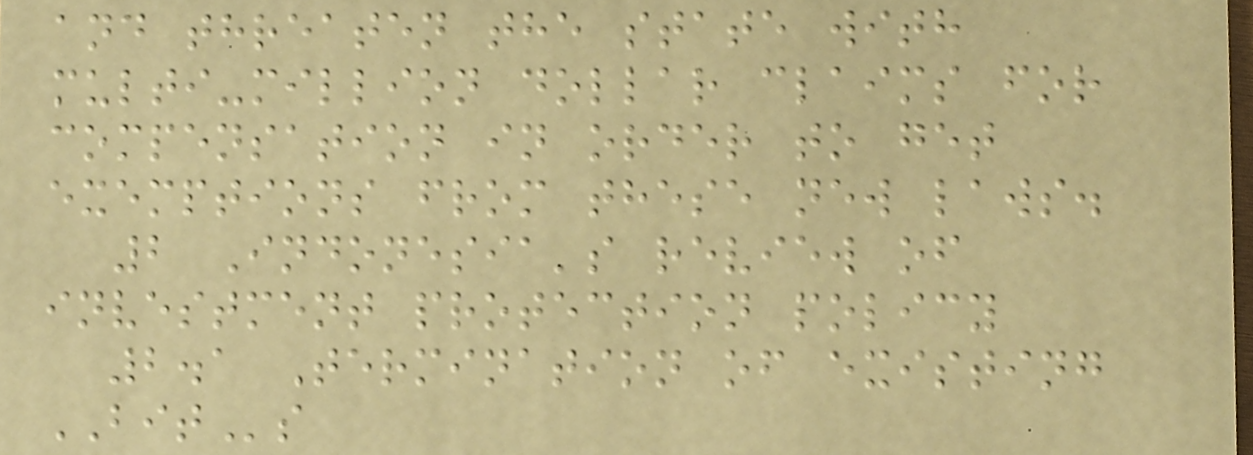and threaten the state with
multi-million dollar claims for
compensation in order to get
exemptions from these new laws.
2 Indonesia's review of
investment protection policy
2.1 Termination of existing
BITs
